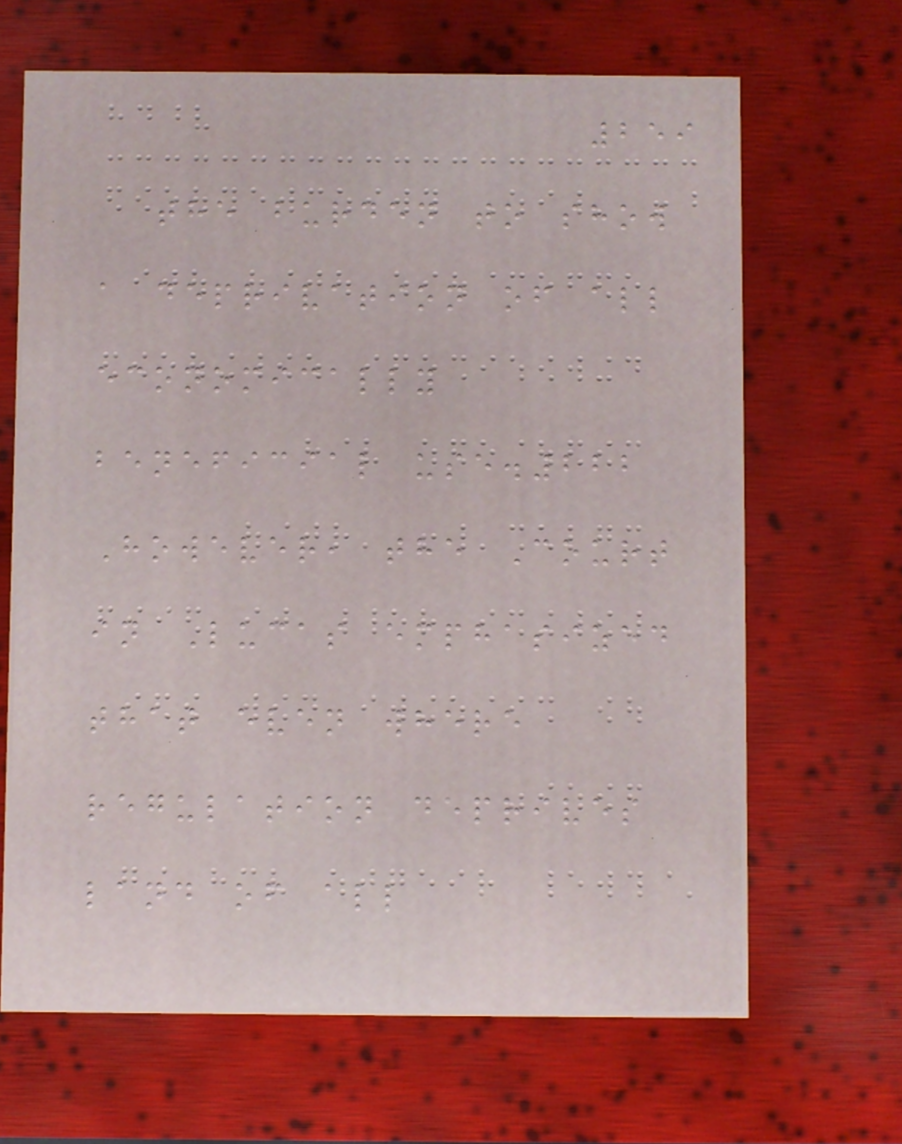259
the burden to show
a deprivation of all
economically
beneficial use.222
However, the Court
in Lucas emphasized
that even where
regulation deprives
land of all
